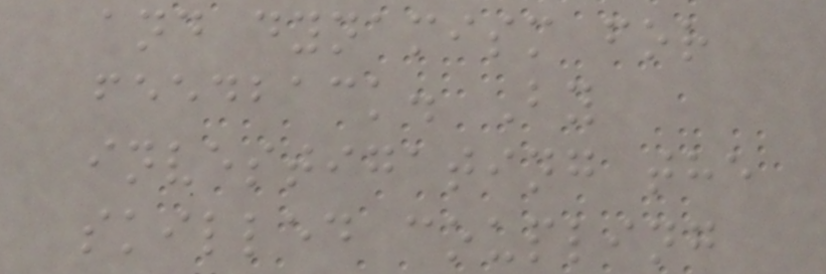and dynamism for
feedback. By
investigating the
skilled coupling
